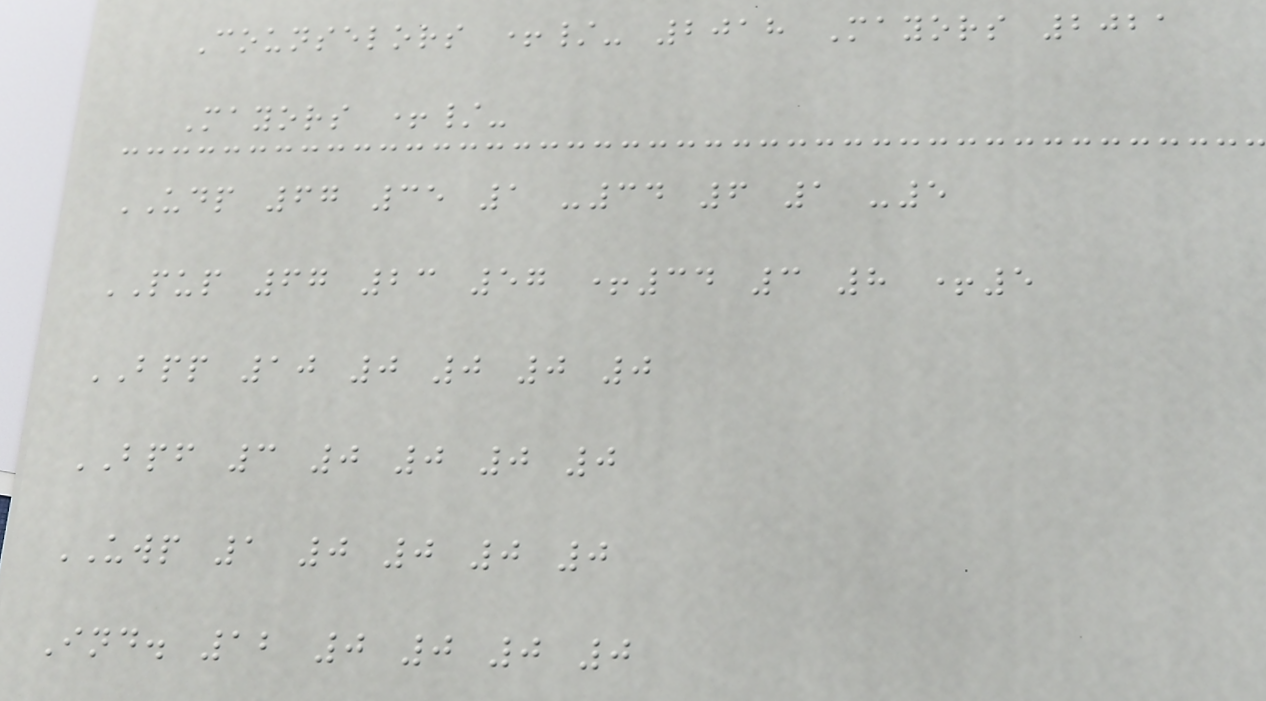Counselors +/- 2018 Mayors 2021
Mayors +/-
UDP 67 35 1 -34 6 1 -5
PUP 67 23 57 +34 3 8 +5
BPP 10 0 0 0 0
BPF 3 0 0 0 0
UWP 1 0 0 0 0
Ind. 12 0 0 0 0
